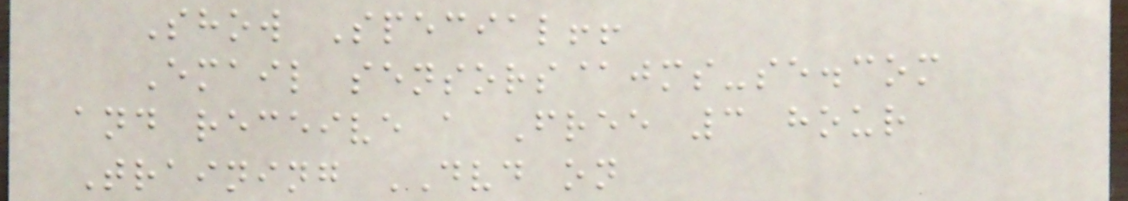Show Special!!
Email sensors@jms-se.com
and receive a Free 3 hour
Training DVD on
